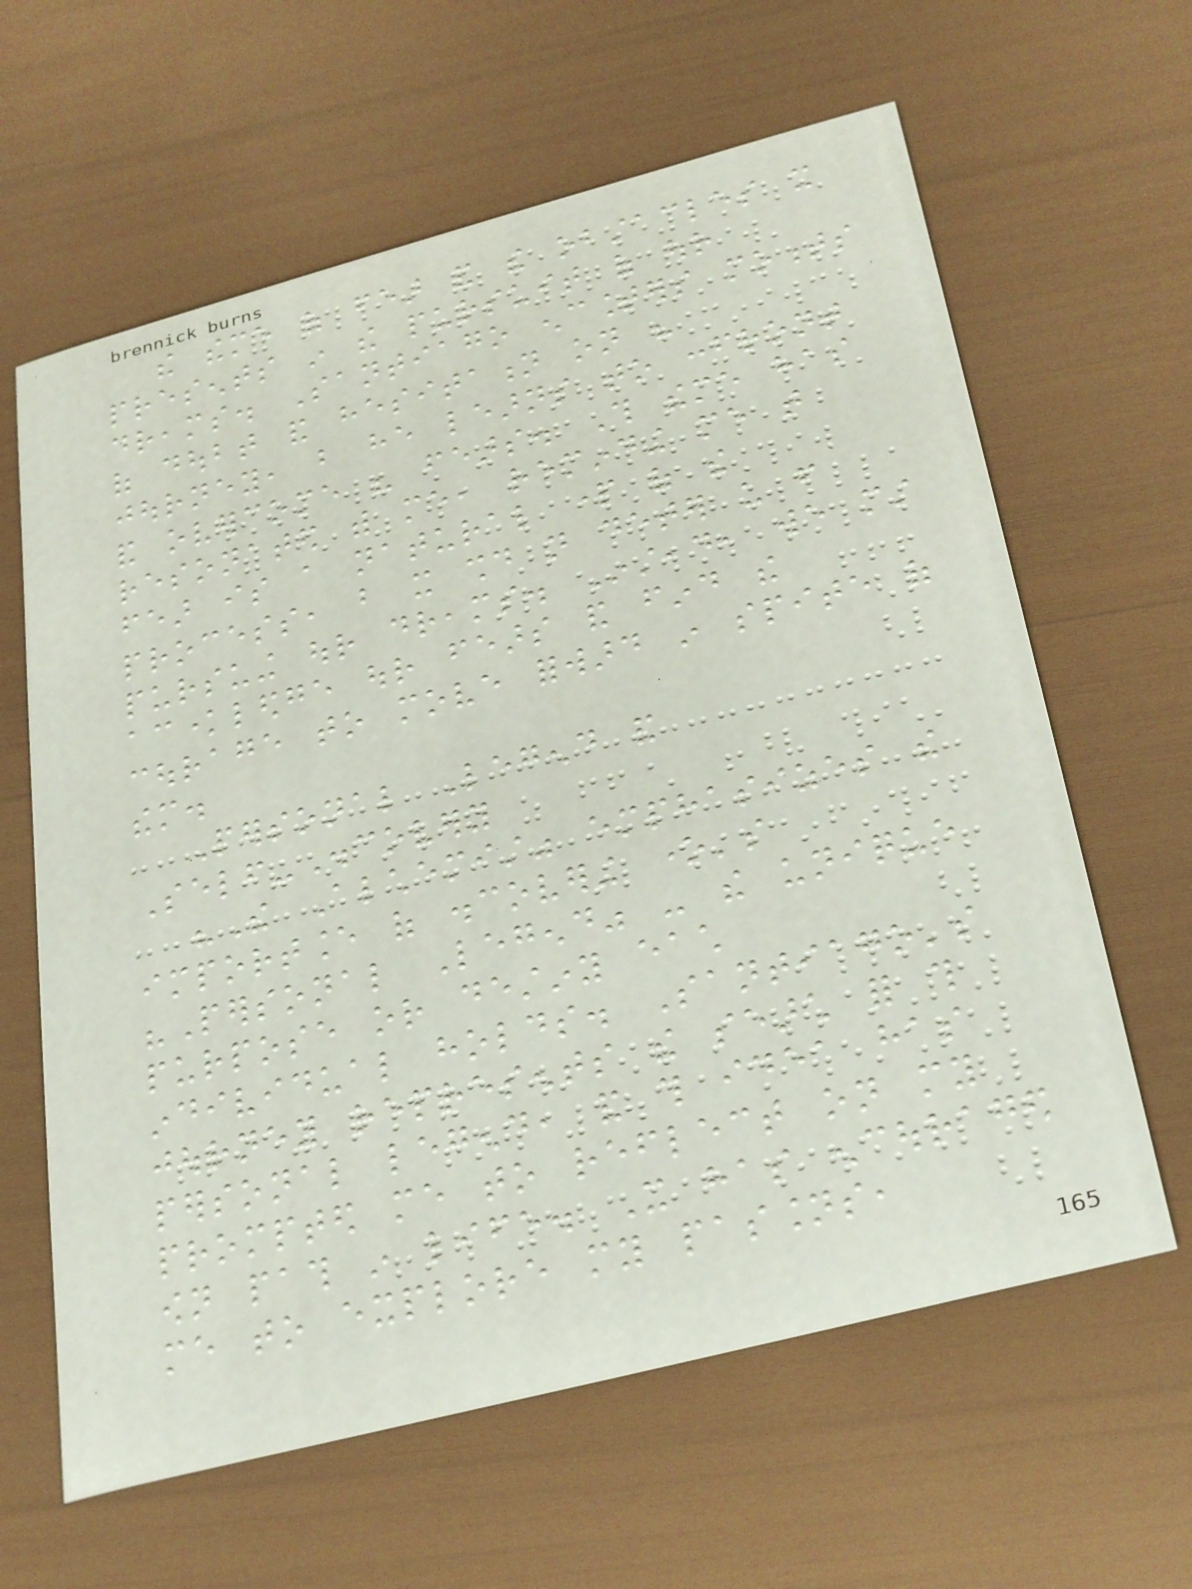the theme of fear and the obstacles it
presents in the pursuit of our
dreams. Santiago encounters moments
of doubt and hesitation on his
journey, but he learns to confront
and overcome his fears. This theme has
resonated with me, reminding me that
fear is a natural part of the
process, but it should not deter us from
pursuing our dreams. Instead, we must
acknowledge our fears and find the
courage to move forward in spite of
them.
Personal Legend and
Self-Discovery
"The Alchemist" emphasizes the
importance of discovering one's
"Personal Legend" - the unique
purpose or destiny each
individual holds. Santiago's
journey represents the search for this
personal legend, and this idea has
prompted me to reflect on my
own path in life. It has encouraged
me to explore my passions,
